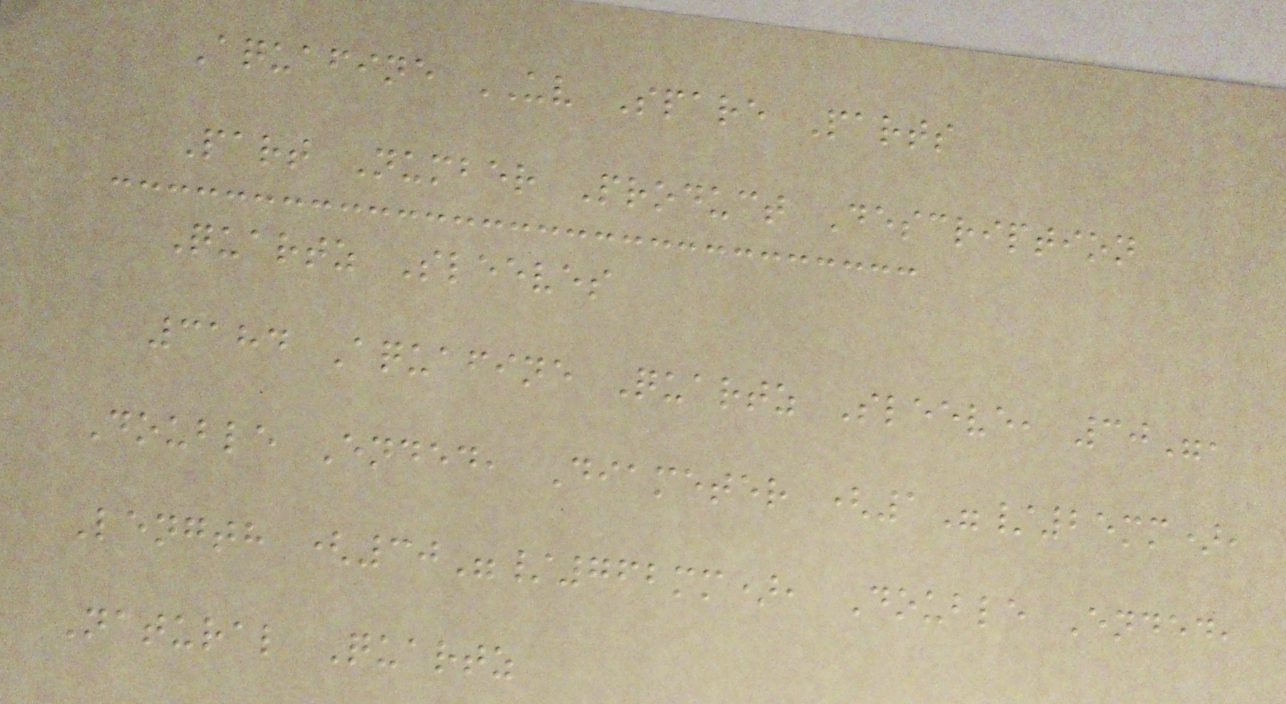Aquafine UV Spare Parts
Part Number Product Description
Quartz Sleeves
3184 Aquafine Quartz Sleeve, 30",
Double Ended, Diameter (1"/25mm),
Length (30"/762mm), Double Ended,
Natural Quartz
